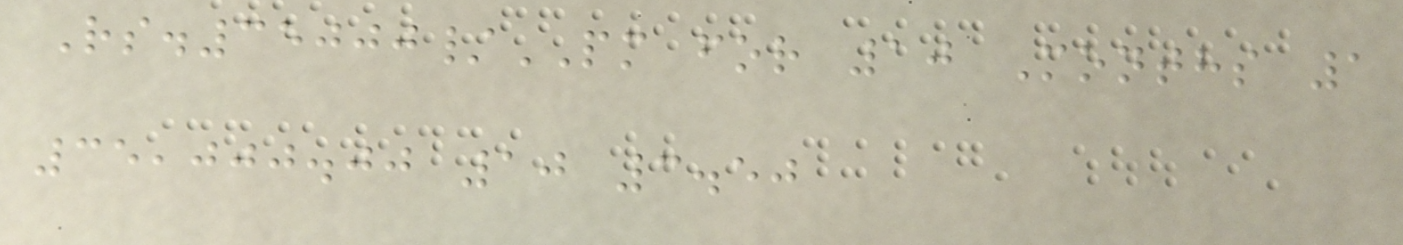Rs.35000/PM for 10 Months 1
35,000.00 10 3.50
